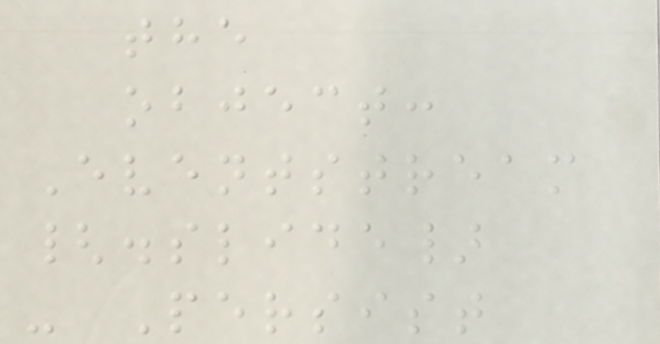the
object:
Eventstream
{.slide}
- Persist
